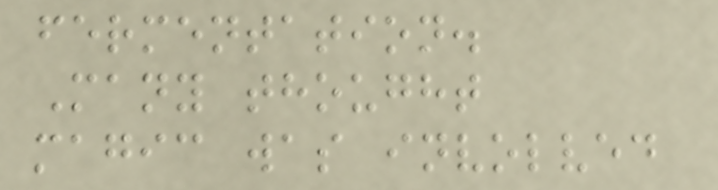fermentation.
Many thought
magic was involved
